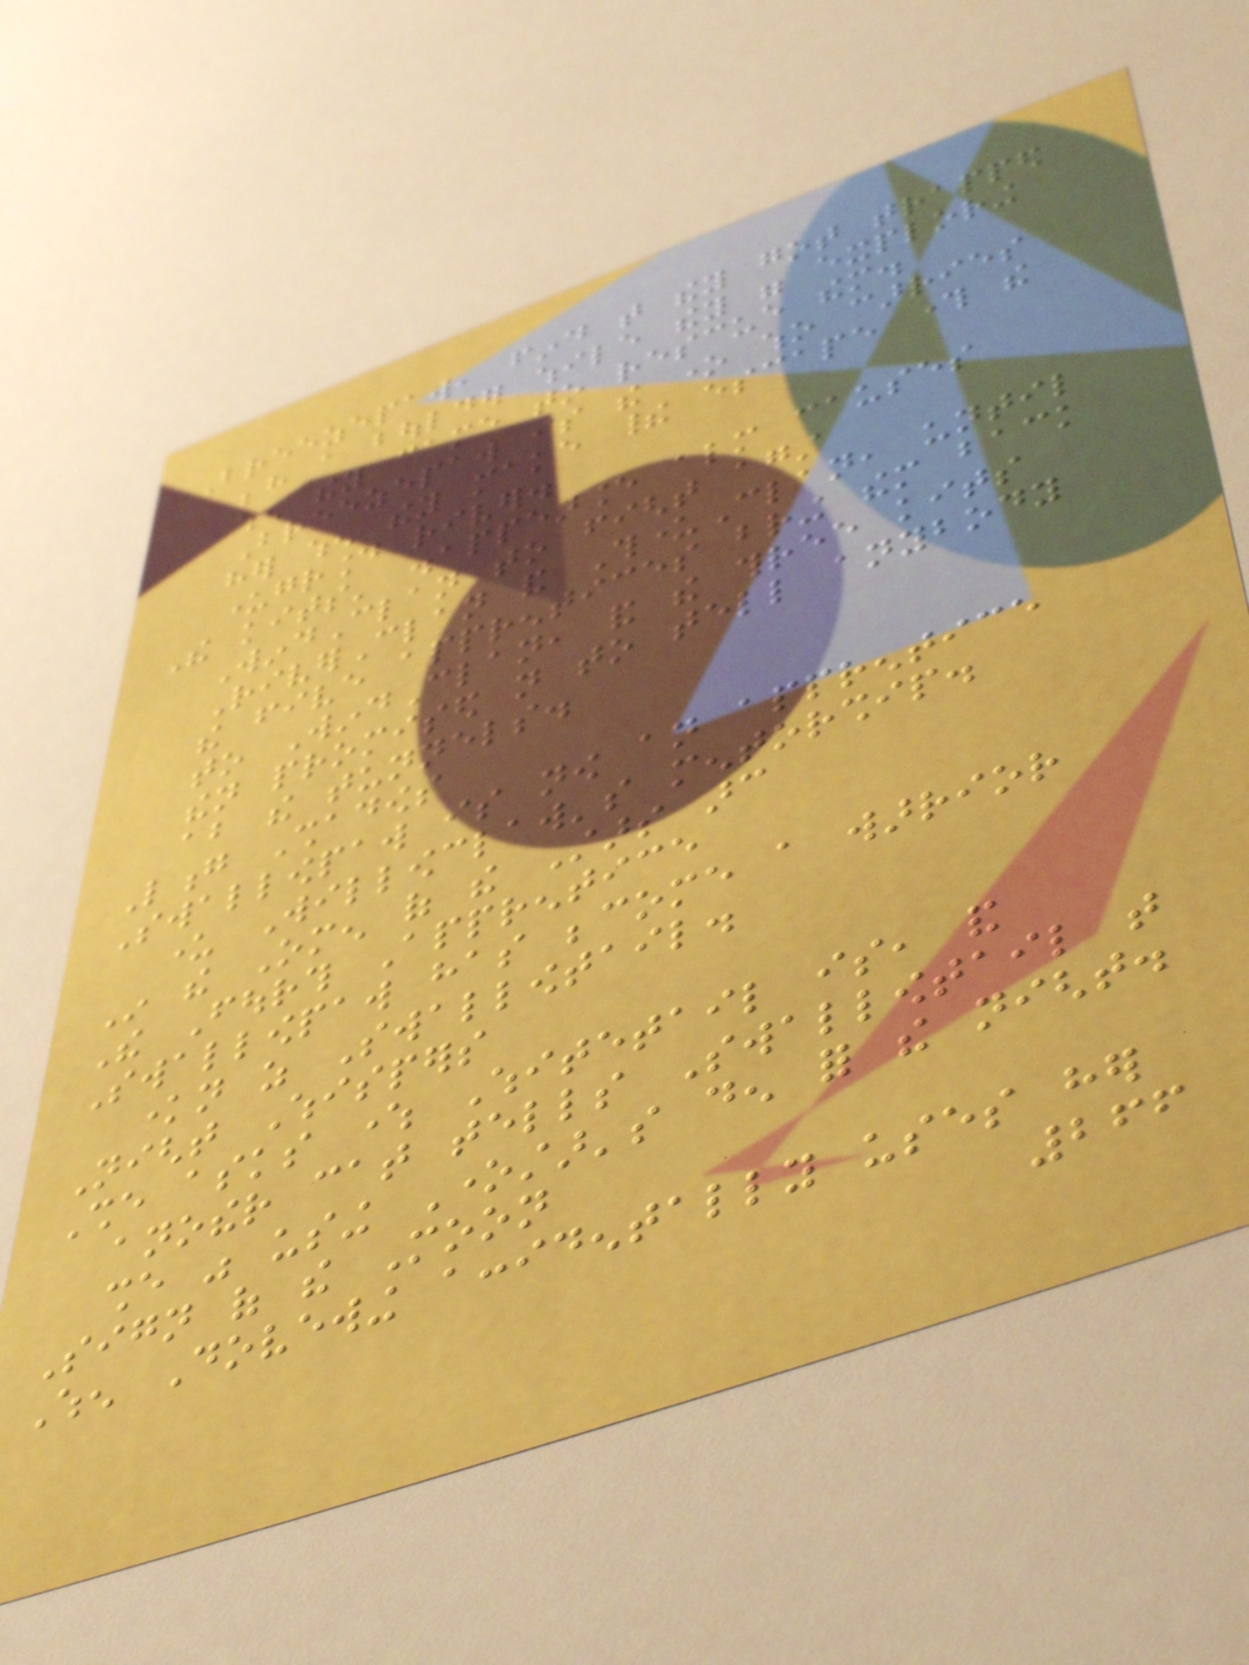Breezepaw, find that they got trapped
behind a boulder while they were exploring
when they came to rescue them.
Breezepaw is the one who carries
her when they make their escape through the
underground river.
The kits' disappearance almost causes
WindClan to fight against
RiverClan and ThunderClan, until
the five apprentices bring them back
to WindClan, and the three kits
then promised not to tell anybody
about the tunnels.
Long Shadows
Swallowpaw is now an apprentice
under Willowclaw's mentorship.
In the Omen of the Stars arc
The Fourth Apprentice
Swallowpaw has become a warrior
known as Swallowtail.
Night Whispers
She asks where Whitetail is, and
another cat tells Swallowtail that
she was using Onestar's den for the night.
Sign of the Moon
When Dovewing accidentally uses her
266
